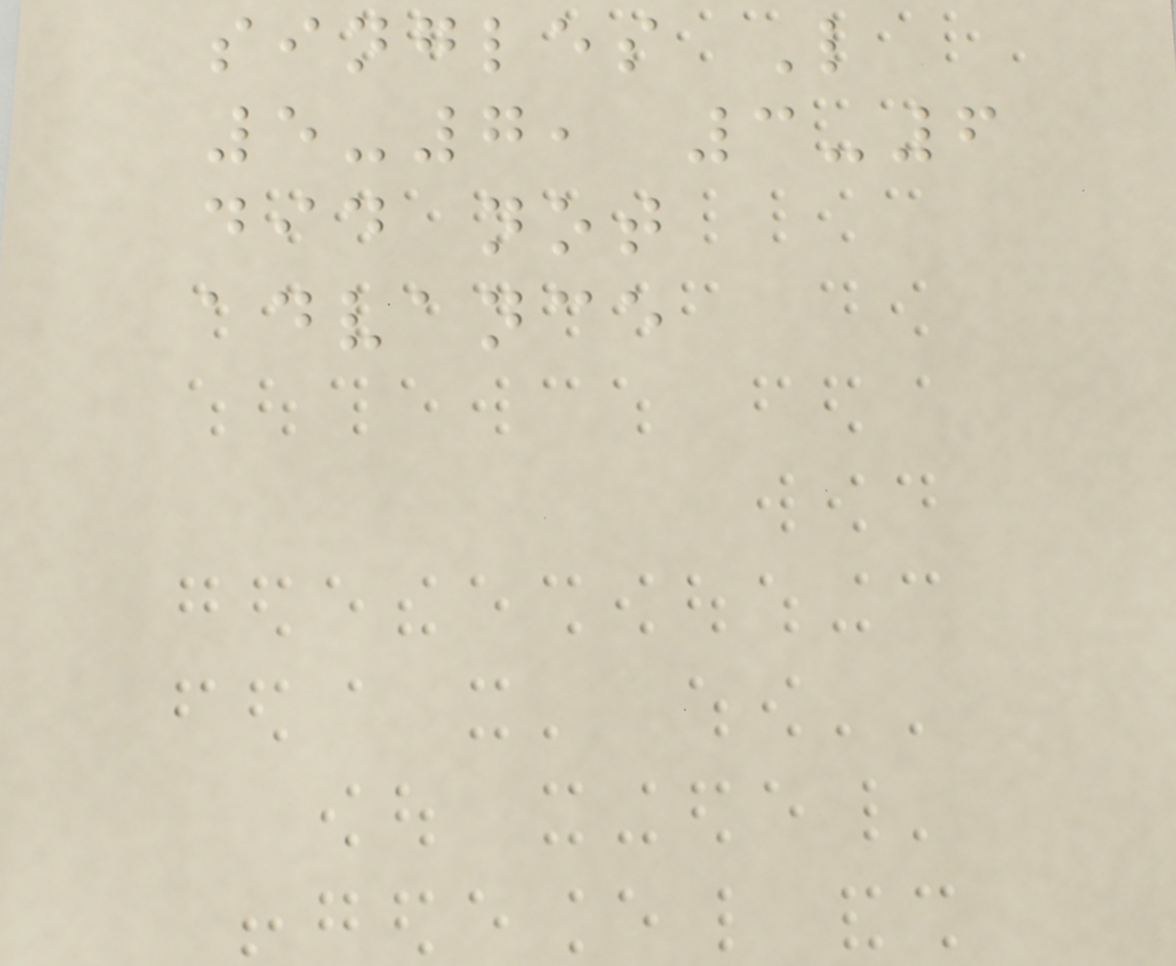singles L
5-7, 3-6
did not
advance
